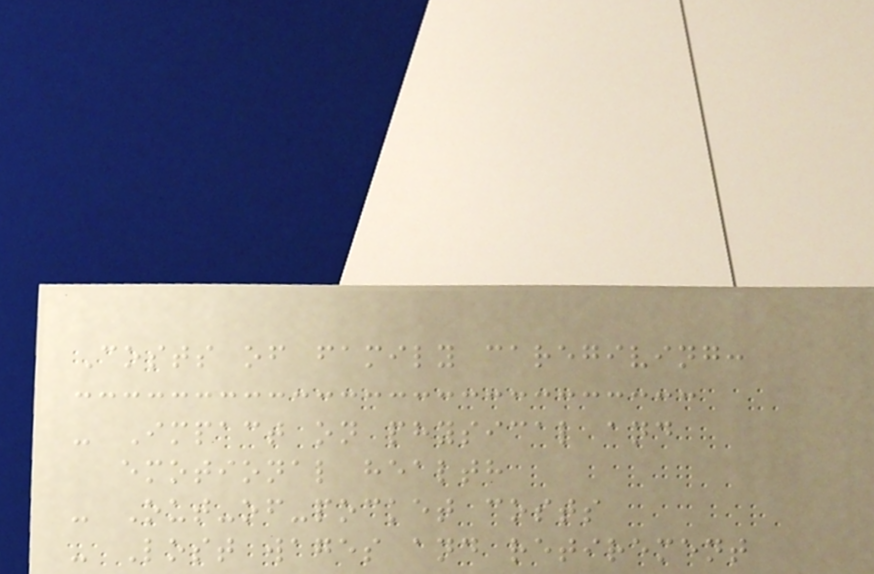Costs of family caregiving:
- Impact on physical and
emotional health
- Out-of-pocket costs
- Lost wages and retirement
